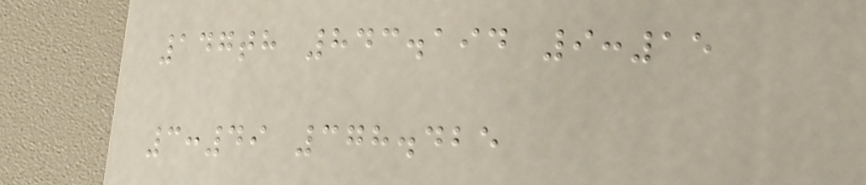147th 843.194 9:15
3:49 378.425
